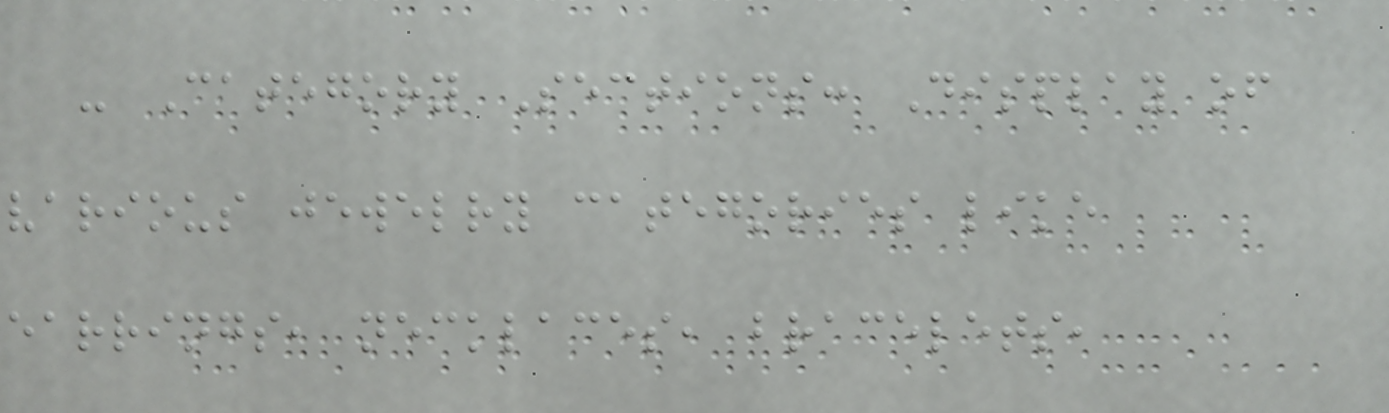- Category Sections: Display of
various jewelry categories like
earrings, necklaces, bracelets,
